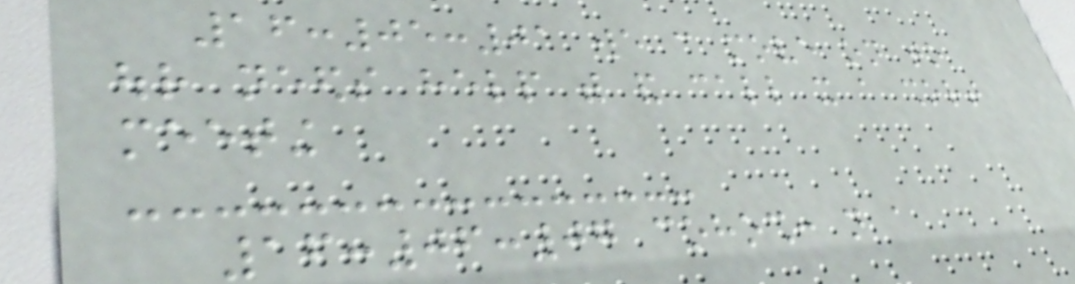16:05:01 we can move on to
our needs help with and call it a short
meeting
16:06:07 cohosh: not a
